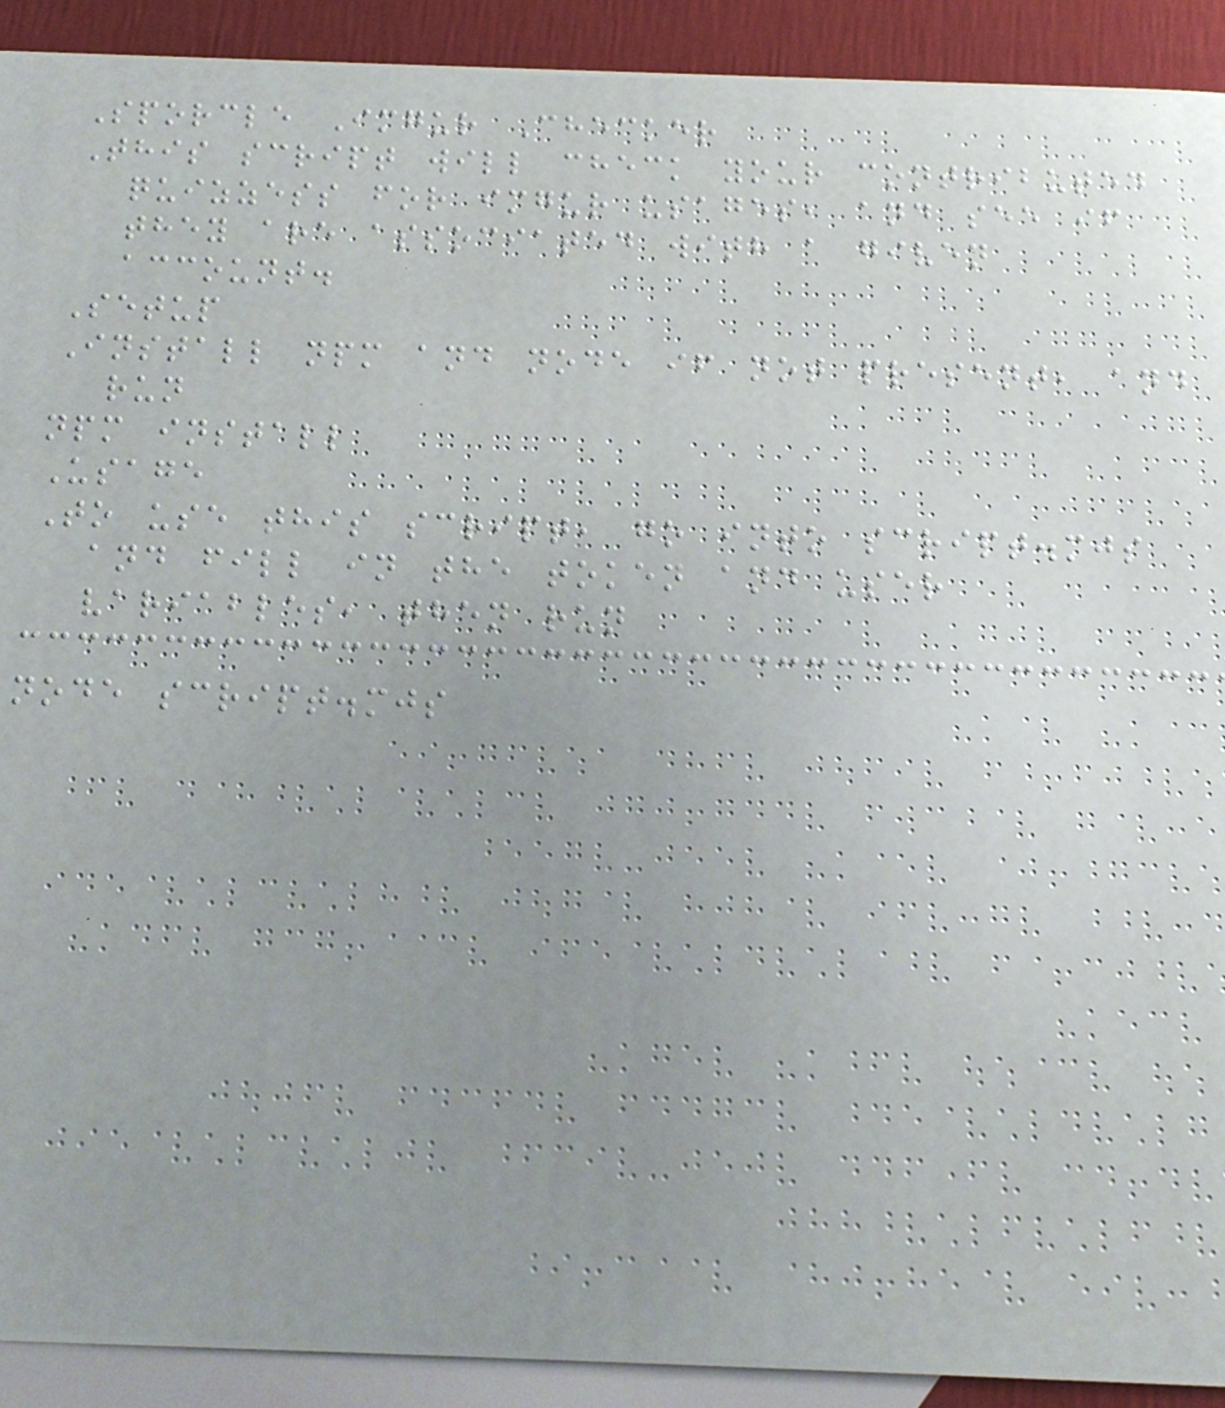Sporcle Imgur Checker
This script will check your contributed
quizzess for imgur usages, and see if
they are associated with a given
account.
Setup
Install npm and node if not present, and
run
npm install
Usage
To use this script, go into script.mjs
and fill in the token and user
variables, then run
node script.mjs
